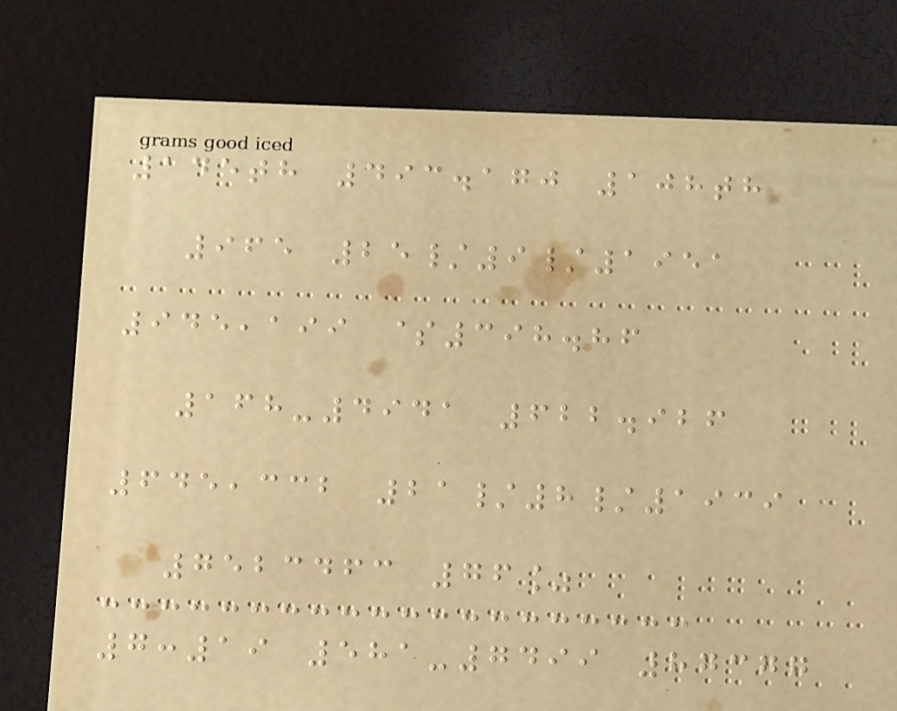145th 493.170 108th
965 25/9/1951
945,199 $398.86
168-4941 622.926
645,332 21/8/1939
7523463 76%
7:19 581-7499 87377
